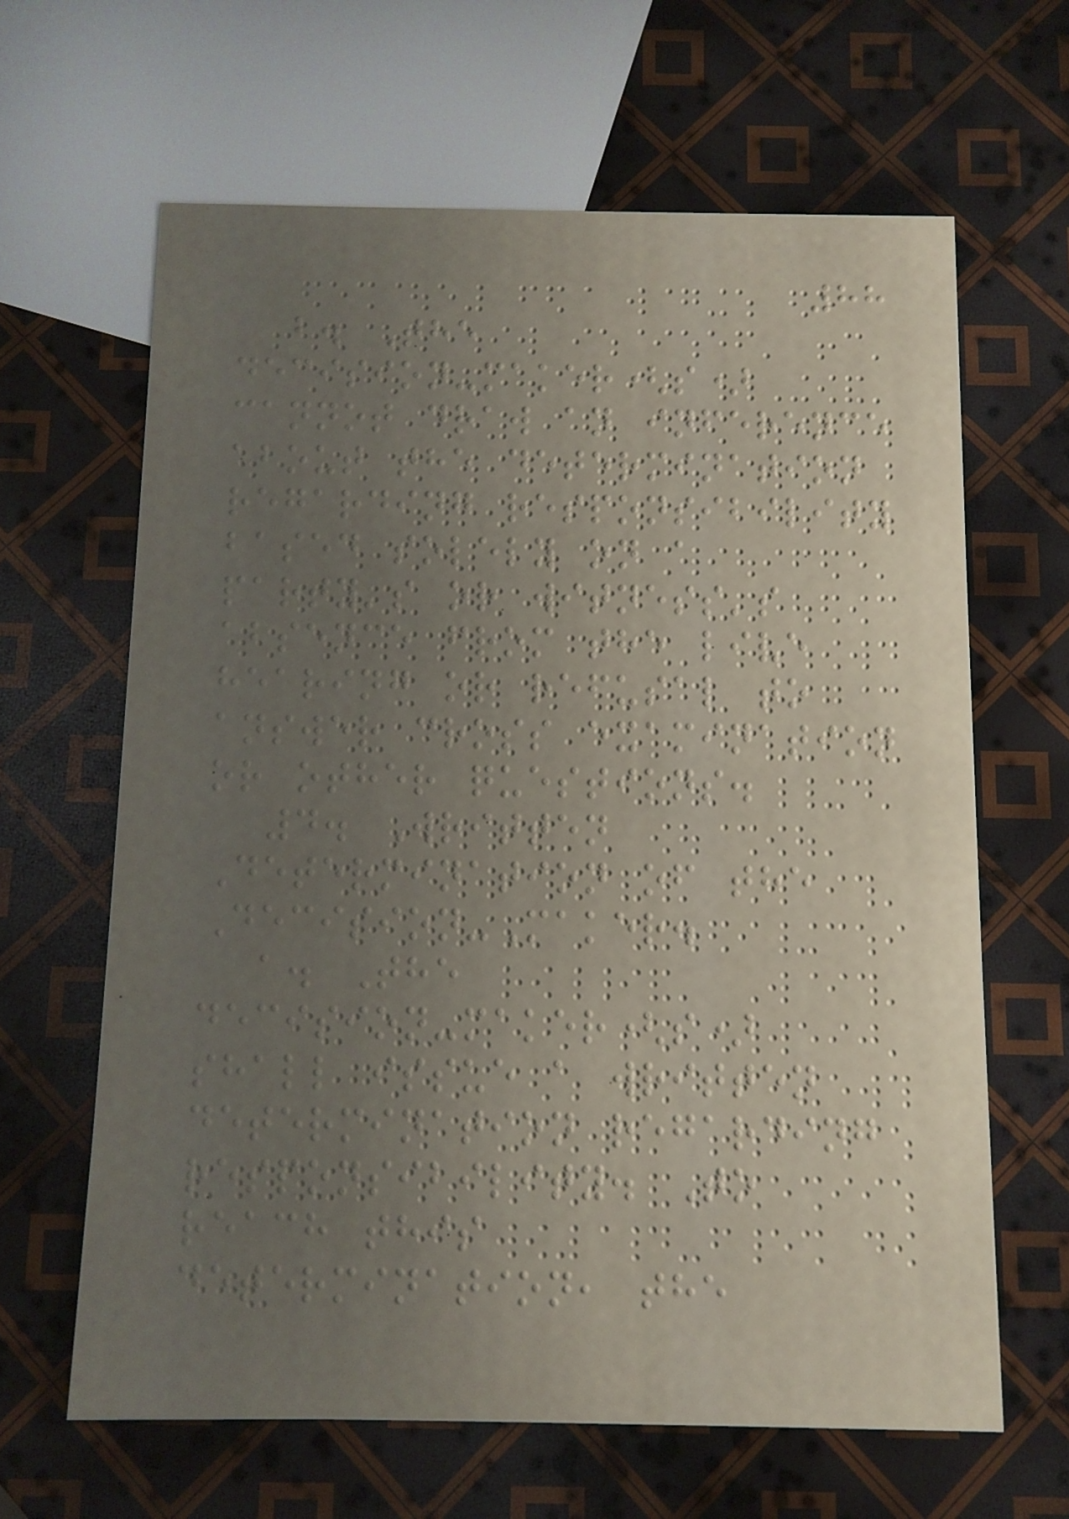88
b. The
decision-maker(s)
cannot draw an inference
about the determination
regarding responsibility
based solely on a
party's or witness's
absence from the live
hearing or refusal to
answer cross examination
or other questions.
4. Written
Determination of the
Decision-Maker.
a. The
decision-maker(s)
shall issue a written
determination regarding
responsibility. To
reach this
determination, the
